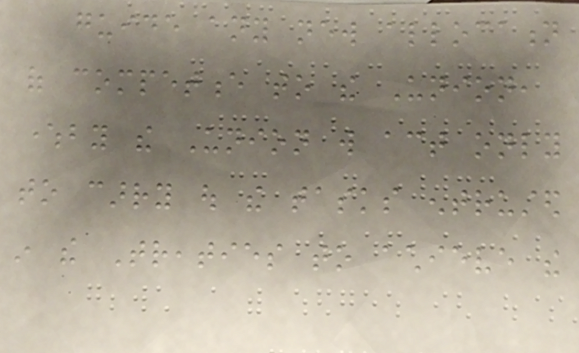guide any new allocation
of competence to the Union,
whereby the Union will act only
to carry out the tasks entrusted
in the Treaties to achieve the
